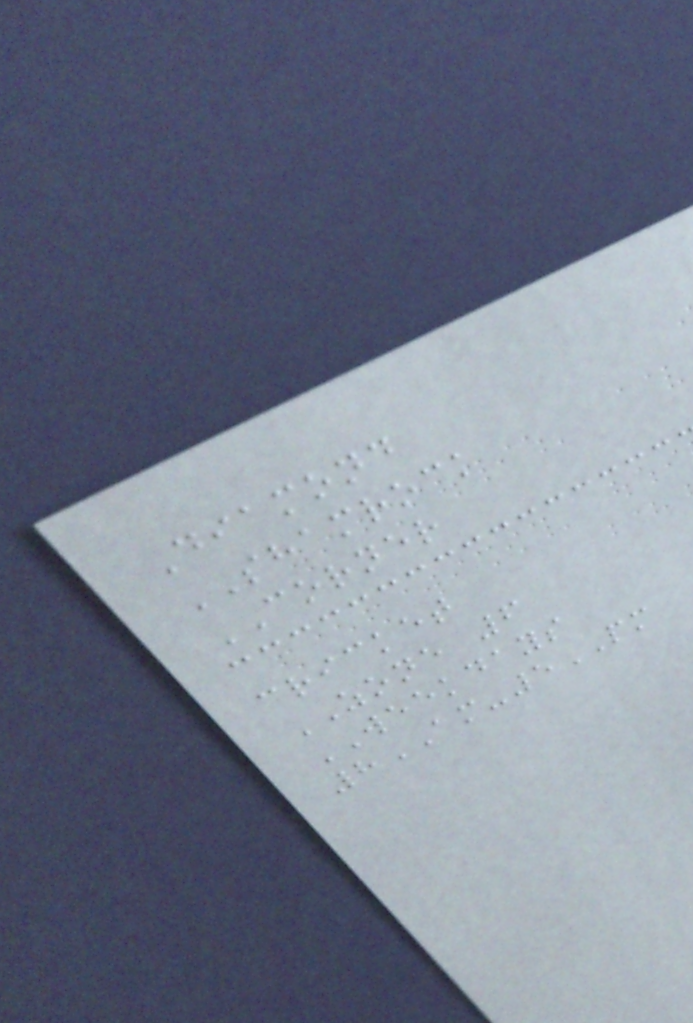Diamond
SHAMROCK
CORNER
cricket
ZONE 6
WEEKDAYS
8AM-5PM
